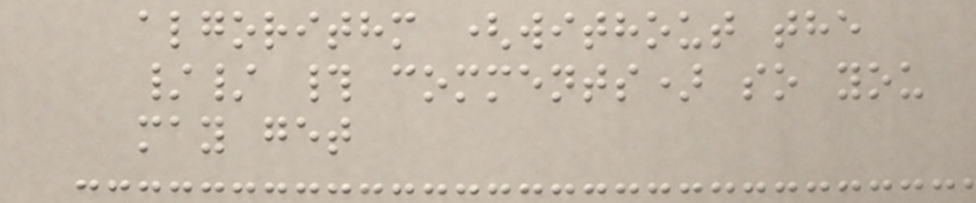algorithm (without the
// # comments) so you
may get
